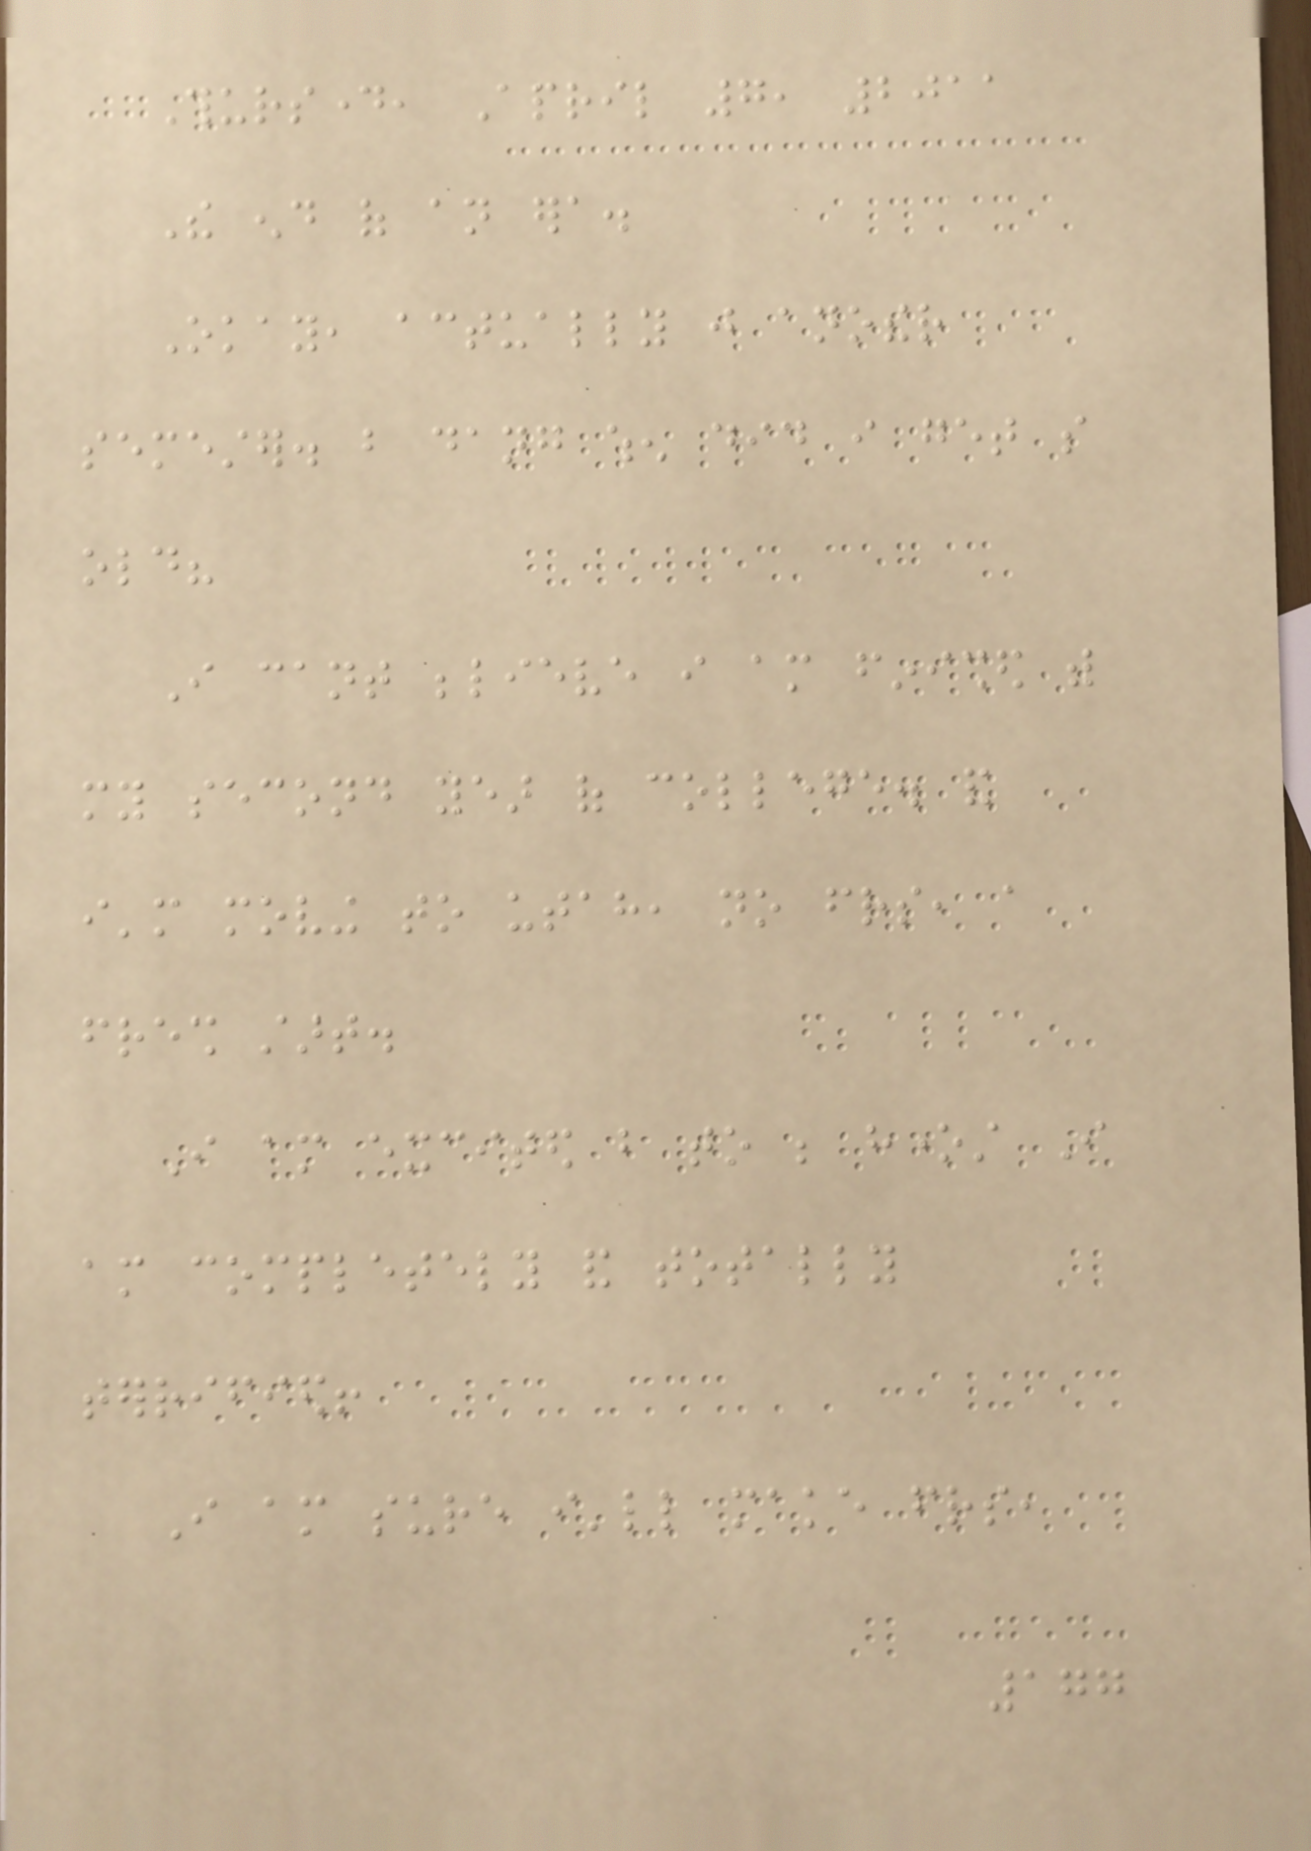Thursday, April 7, 2011
The end of an era.
Okay, actually just another
semester. but dang when did i get so
old?
I cant believe i am finished with
my second year of college. and
i'm moving to utah, no friends, a
fresh start.
I am excited but to be honest I
am completely and totally
terrified!
I am sure i'll make friends,
177
